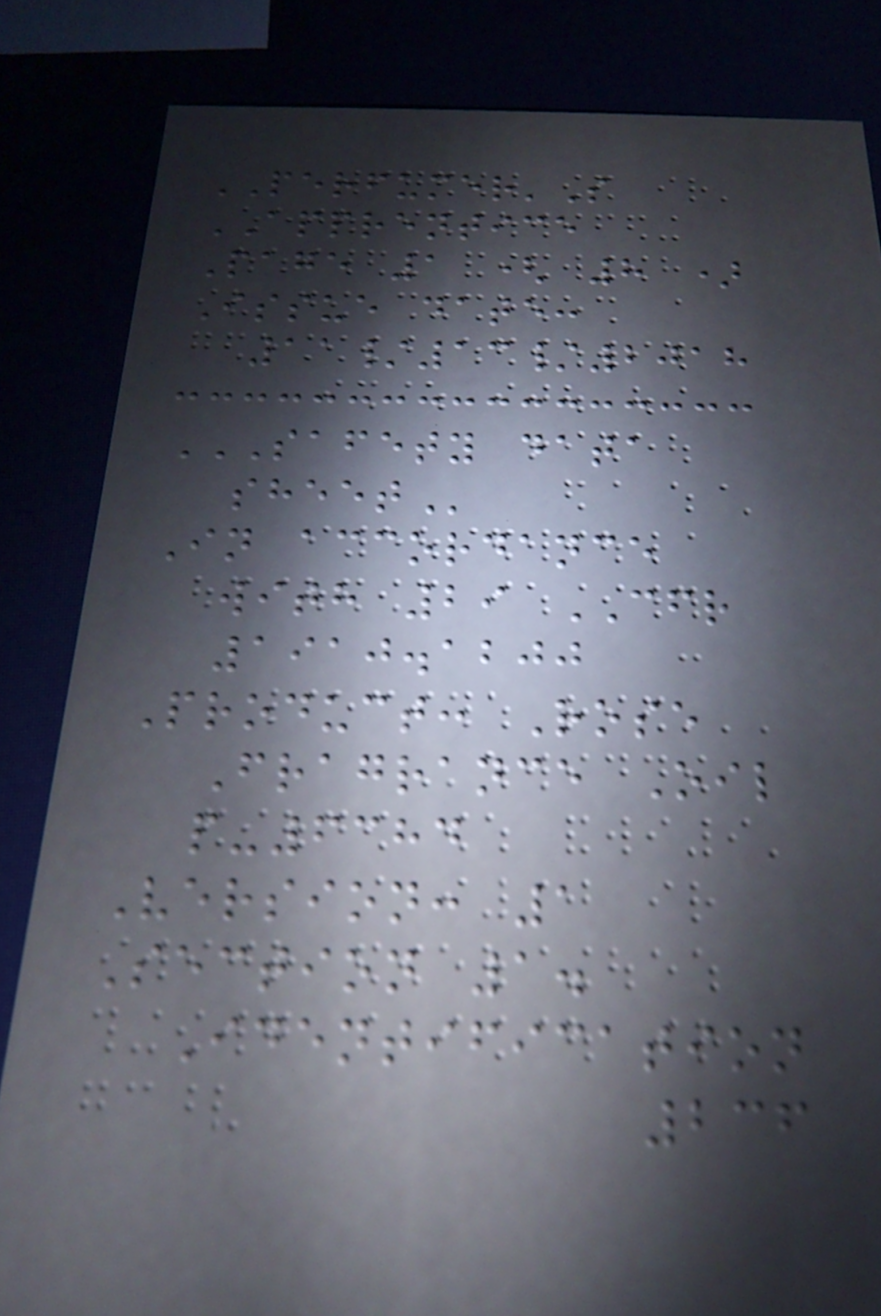PERFUMER'S
APPRENTICE
Page 1 ( 8 )
Issue date:
11/13/2018
SAFETY DATA
SHEET
In accordance
with 29 CFR
1910.1200
Product: Rose
Fragrance Oil
p-6384
Version: 1
Section 1.
Identification
236
